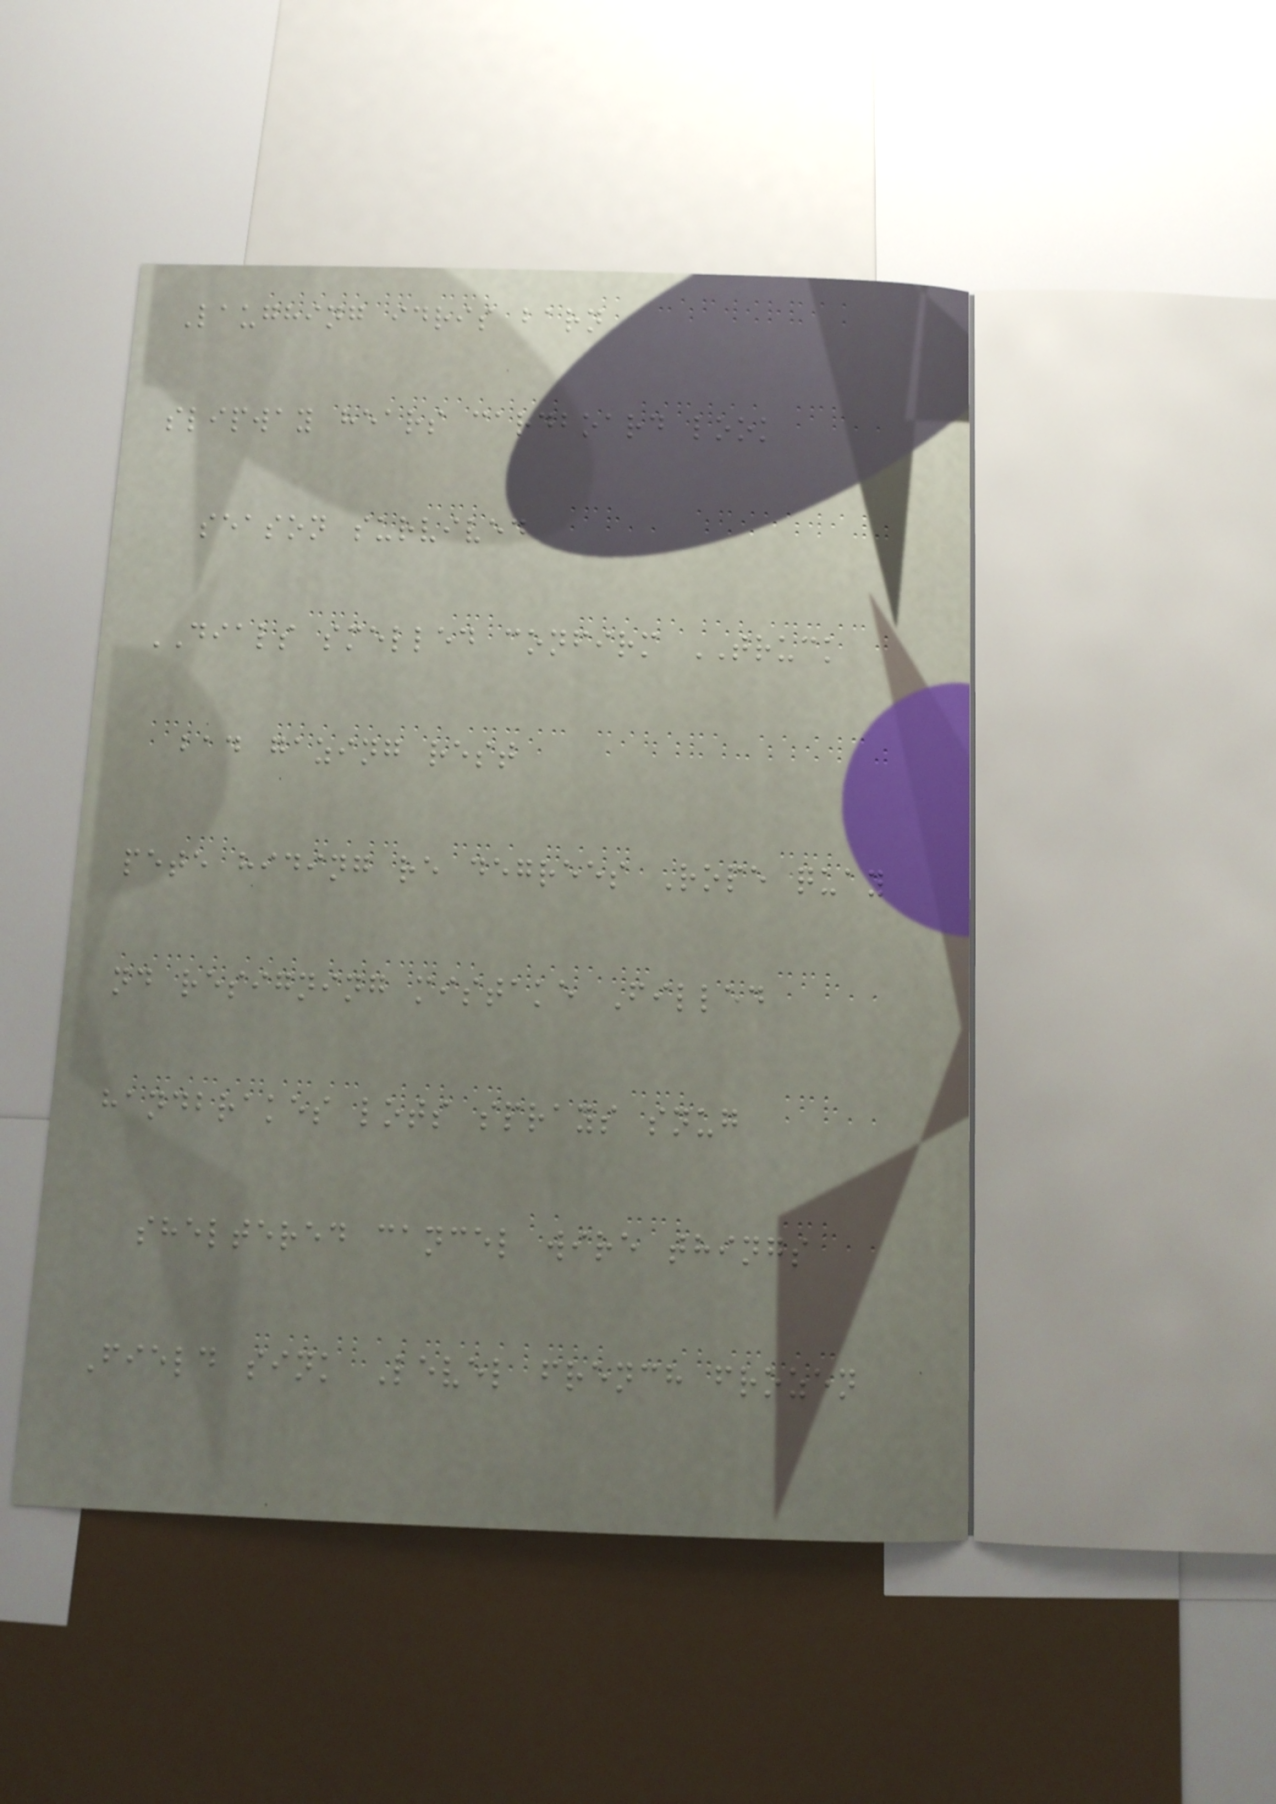Laughing idris barn
slipway hears cardboard look
season survived
DIALS smelled confirm TRUCK
bad gazing rest
pete hiding re degrees Rope quay
nd resigning mistake Filled
handbrakes lots sprays snug
sheltered cancel wire things
Field sink Level french frozen
